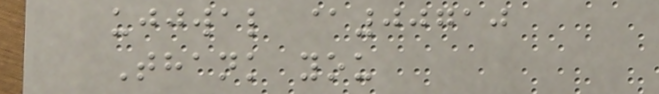ujjwal @00710
Thank you
